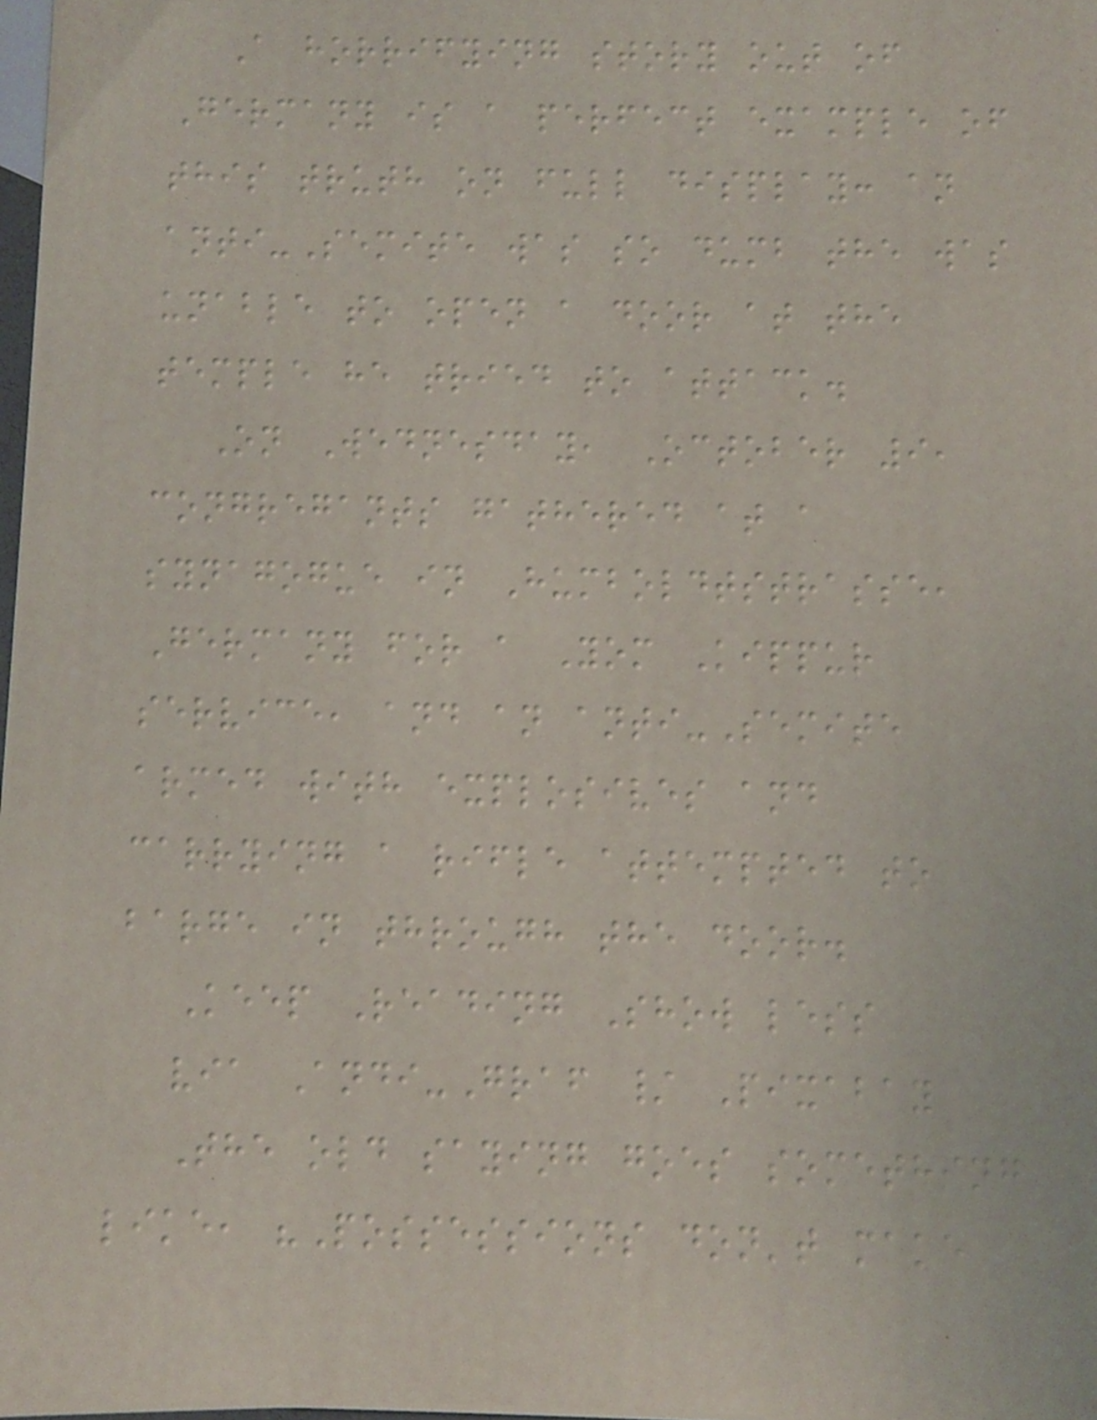A horrifying story out of
Germany is a perfect example of
this truth on full display: an
anti-Semite was so dumb the was
unable to open a door at the
temple he tried to attack.
On Wednesday, October 9,
congregants gathered at a
synagogue in Humboldtstrasse,
Germany for a Yom Kippur
service, and an anti-Semite
armed with explosives and
carrying a rifle attempted to
barge in through the door.
Keep Reading Show less
via Andi-Graf / Pixabay
The old saying goes something
like, "Possessions don't make
